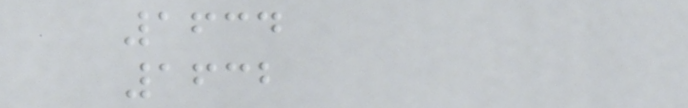1634
1632
